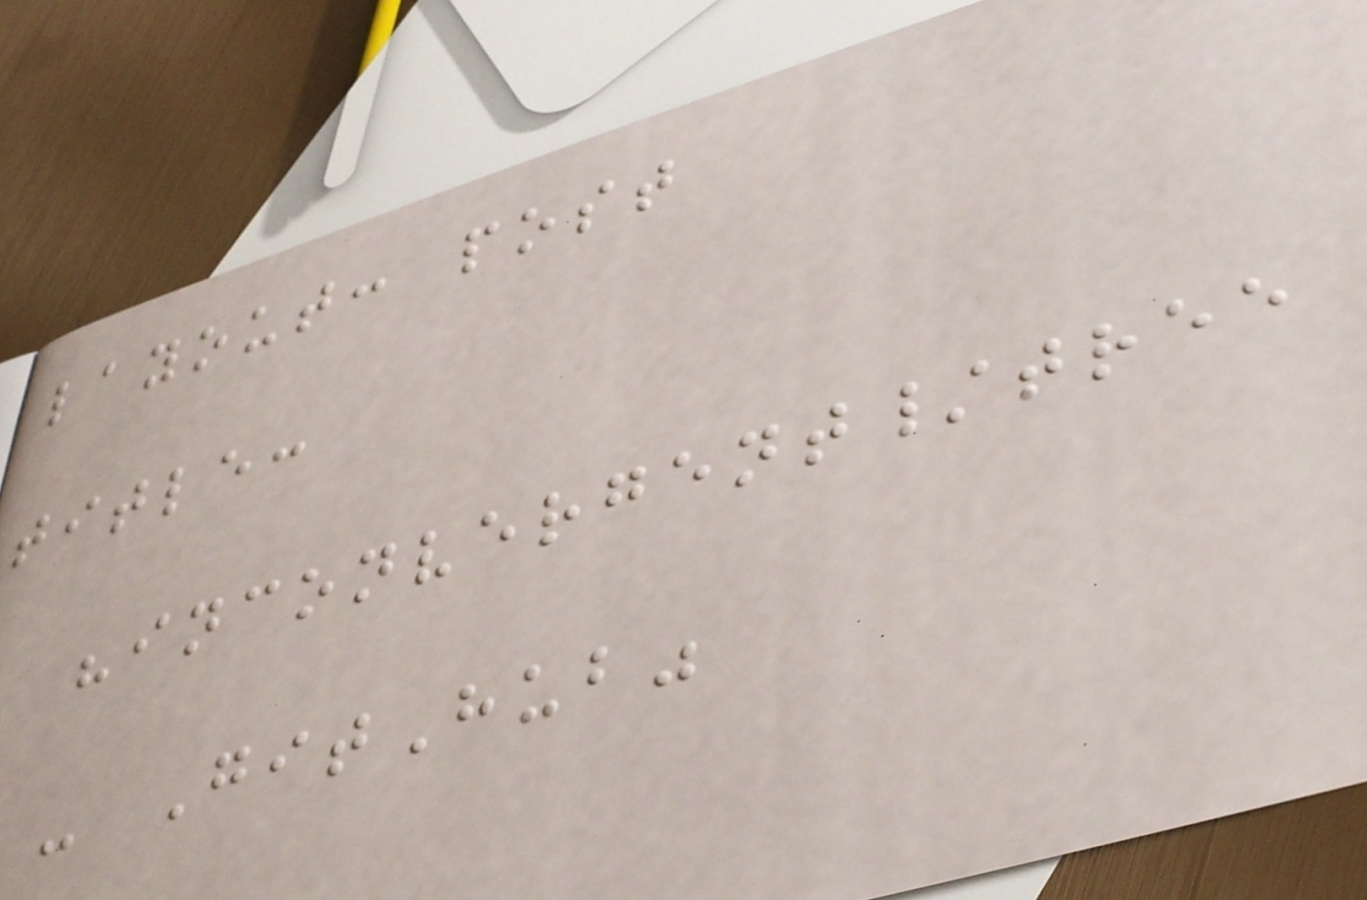layout: post
title:
"inconvergent/tree
- GitHub"
